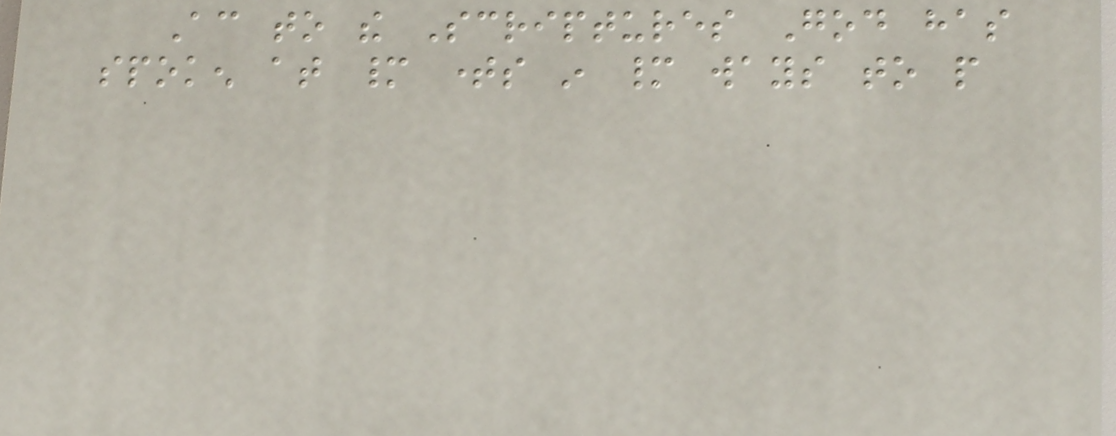According to the Scriptures God has
spoken at many times in many ways to people
